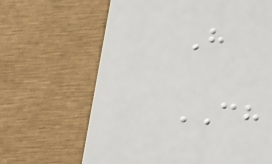H
CH
